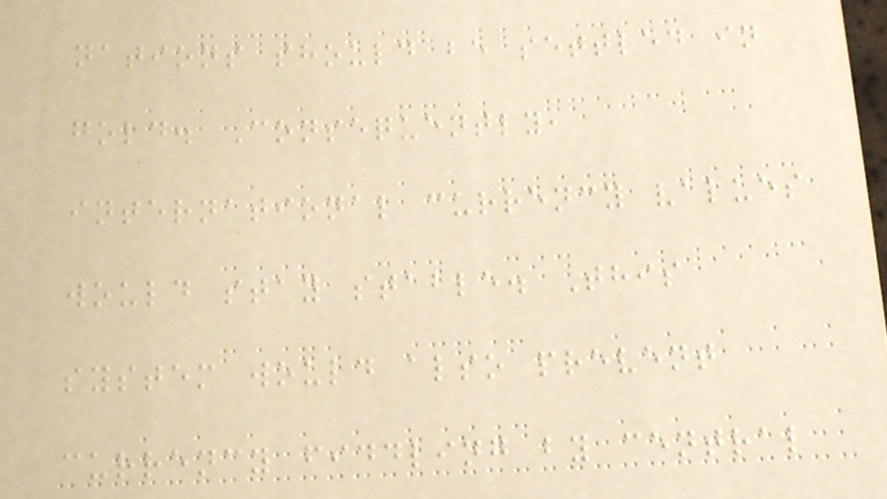nations should be settled in
gold. Consequently,
international currency values
would stay stable. This
system would also prevent
currency fiddling by central
